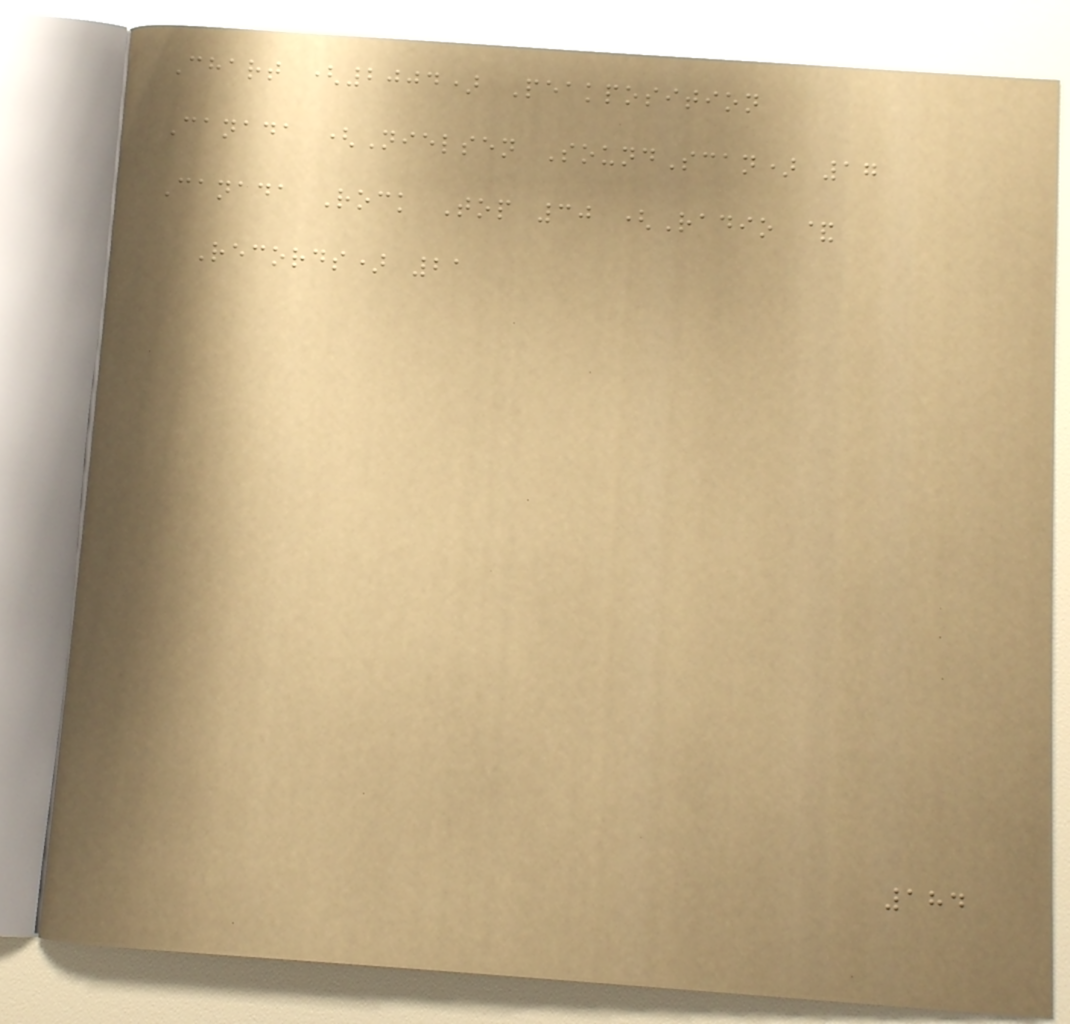Chart (2004) Peakposition
Canada (Nielsen SoundScan) 17
Canada Rock Top 30 (Radio &
Records) 21
184
